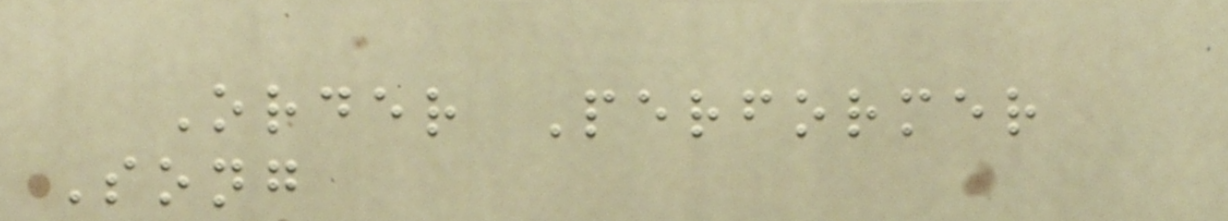Order Performer
Song
